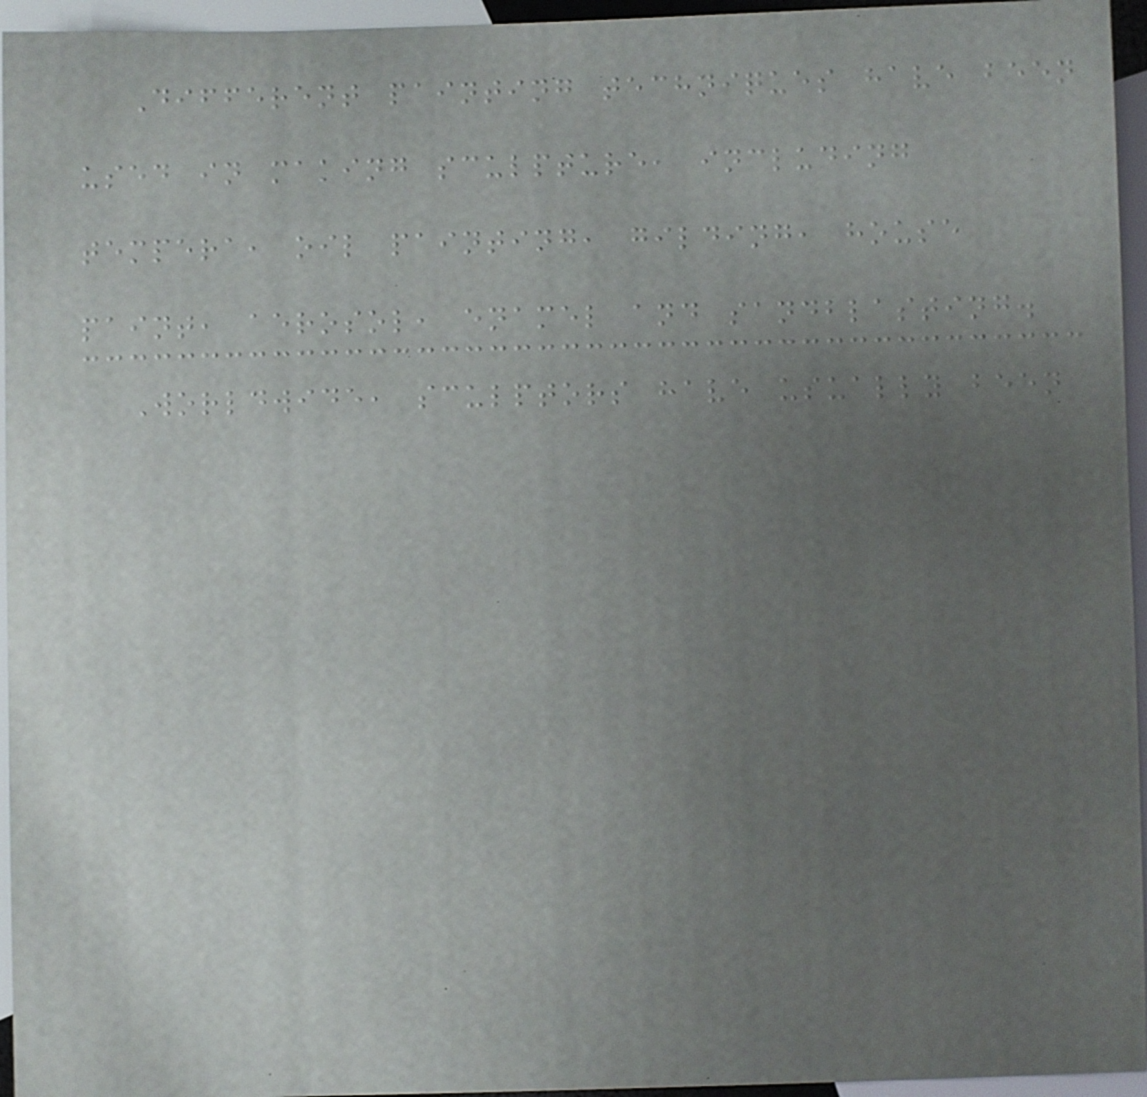Different painting techniques have been
used in making sculpture, including
tempera, oil painting, gilding, house
paint, aerosol, enamel and sandblasting.
Worldwide, sculptors have usually been
